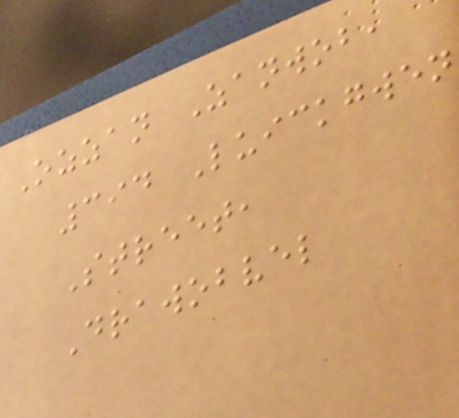Ozzan Zanwob,
394 Luickgwen
Street,
Drawobvel
